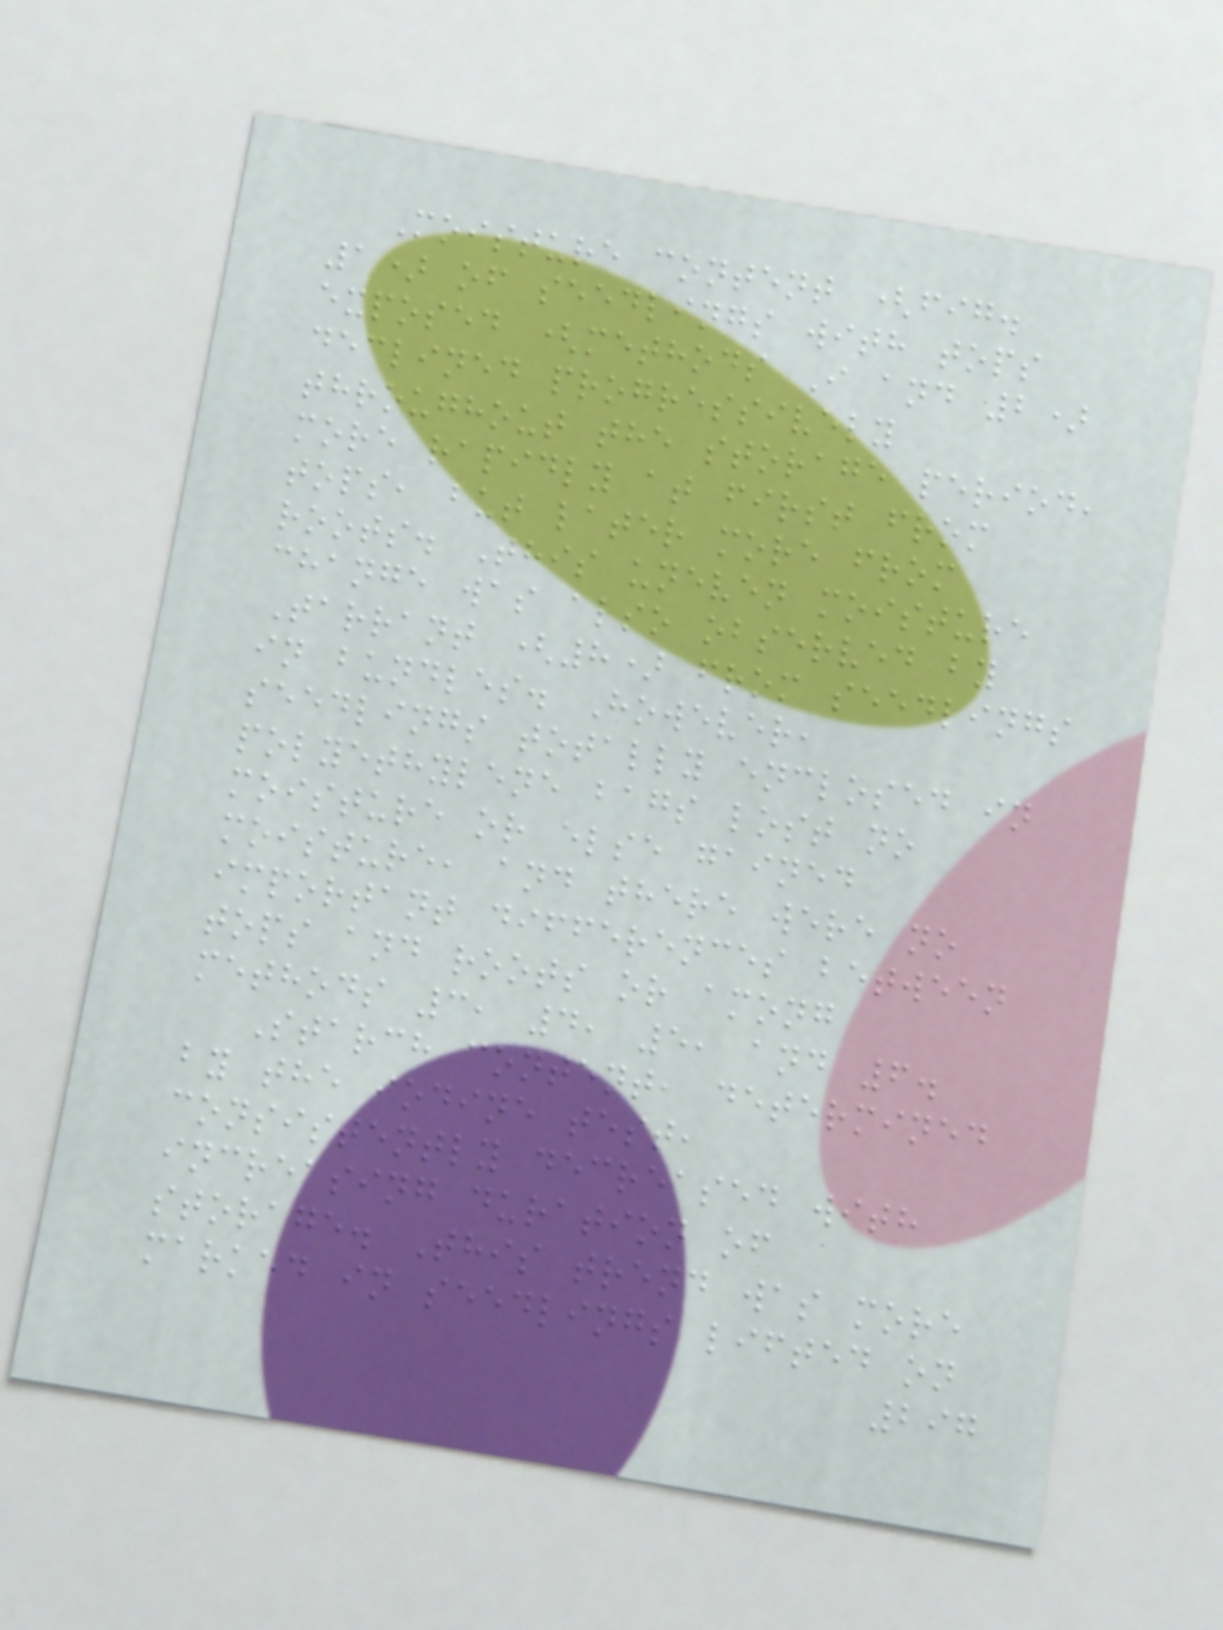Moisture content (fig.
1) of seedlings with tops
exposed (methods I and 2)
declined progressively
throughout the storage period,
more rapidly at first from
tops, but later more from
roots. This uneven moisture
change was also observed by
Tarrant (8) from seedlings
in bundles. However,
seedlings totally enclosed in
polyethylene bags lost no
moisture or else gained
moisture, and there were no
important differences between
tops and roots or among
methods 3, 4, 5, and 6.
Starch content, determined
by the iodine test,
consistently decreased with
increasing duration of
storage. This trend was more
marked in seedlings lifted on
297
